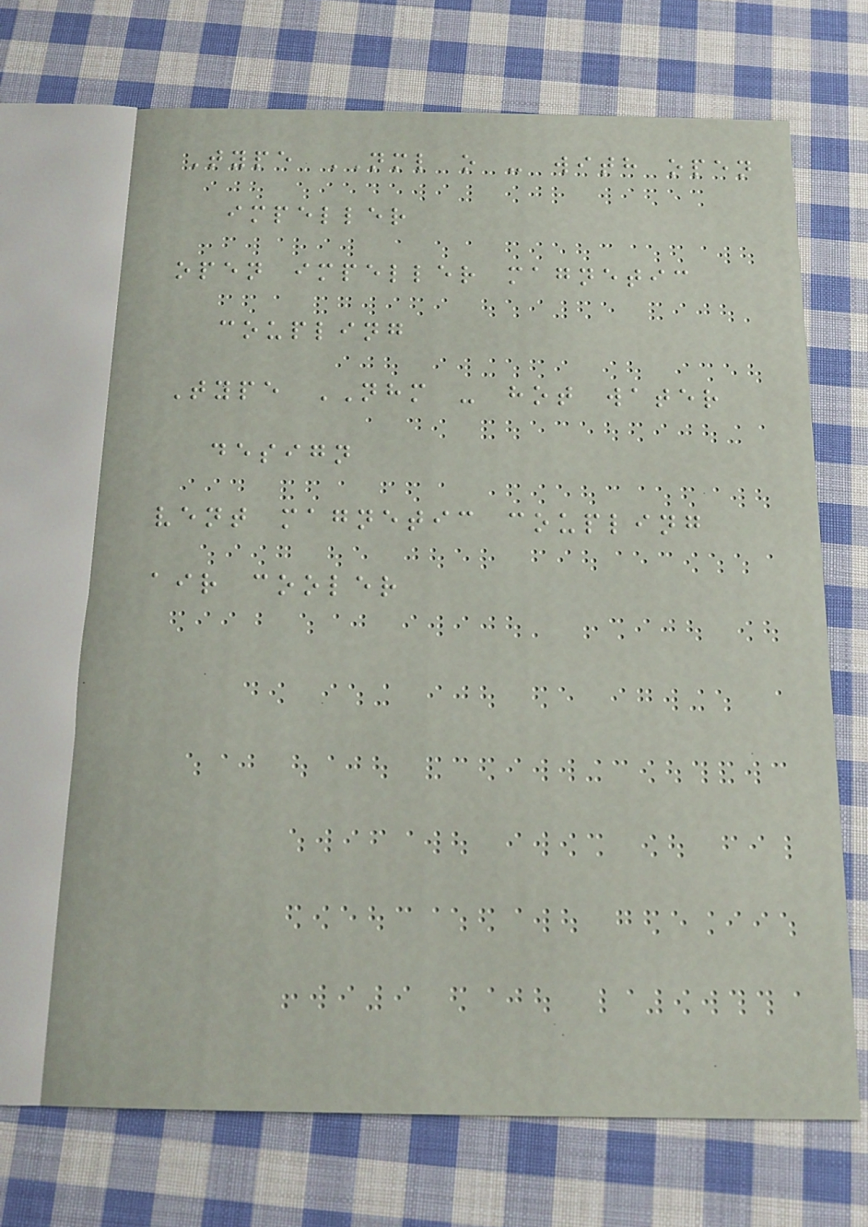Type NML o - with open
impeller
open impeller magnetic
coupling
Type NHM - hot water
design
vent magnetic coupling
air cooler
